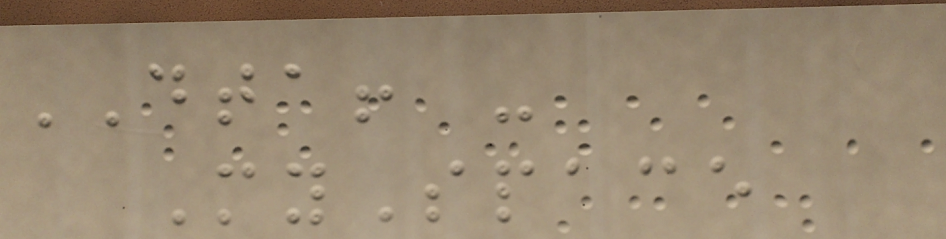DTA! -
MySpace
